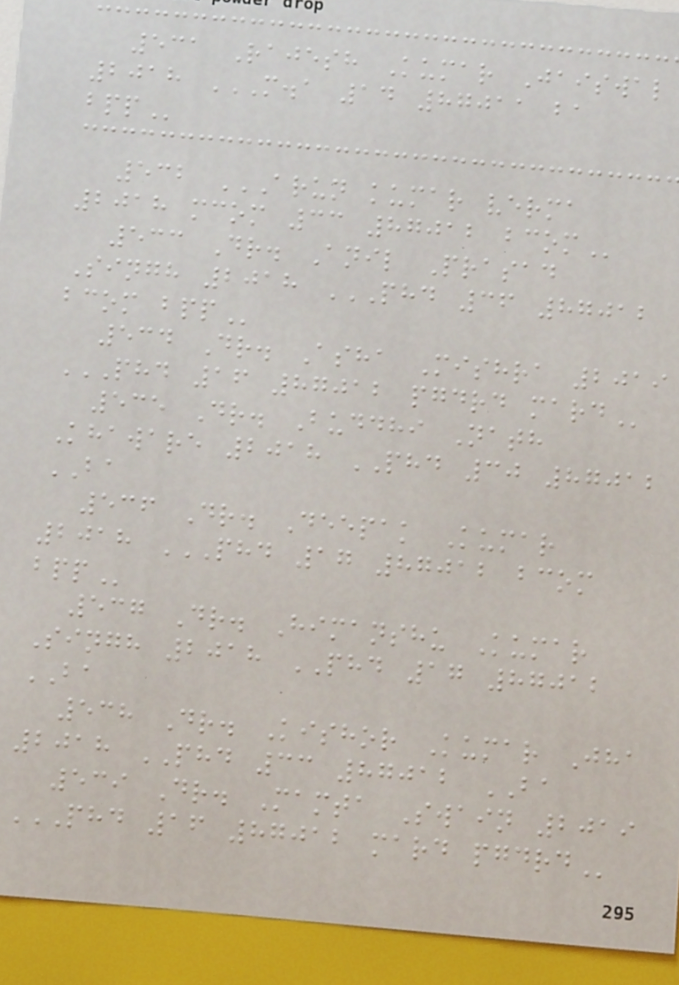531 Rajesh Kumar Jaiswal
2018 M.A 14 87011 BA
BPP
532 ARUN KUMAR VERMA
2018 MCOM 33 87012 BCOM
533 Dr. Anil Prasad
Singh 2018 PHD 36 87012
BCOM BPP
534 Dr. Asha Mishra 2019
PHD 16 87012 PGDRD MARD
535 Dr. Buddhi Nath
Khaware 2018 PHD 30 87012
BA
536 Dr. Deepak Kumar
2018 PHD 17 87012 BCOM
BPP
537 Dr. Himanshu Kumar
Singh 2018 PHD 17 87012
BA
538 Dr. Kishor Kumar Jha
2018 PHD 33 87012 BA
539 Dr. Mamta Swain 2019
PHD 16 87012 MARD PGDRD
